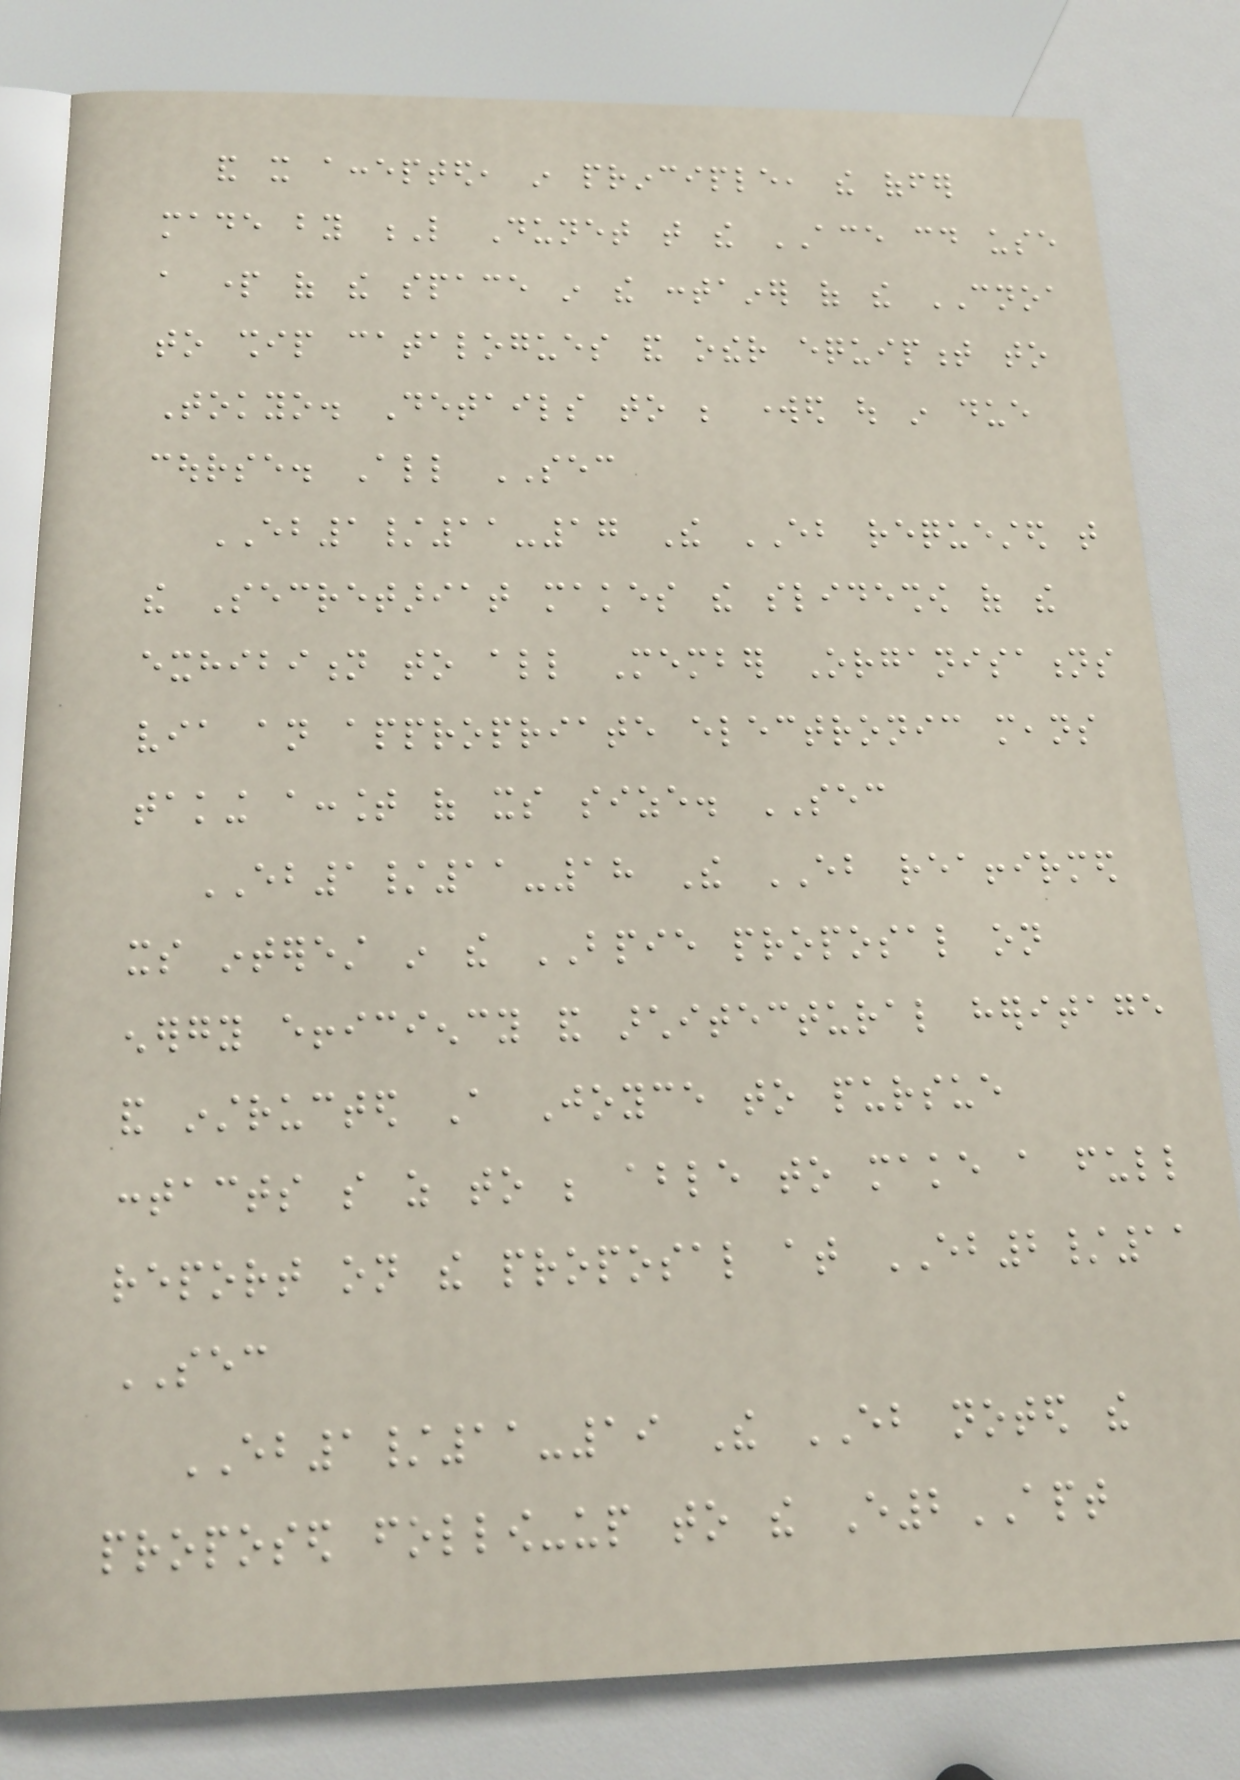and it accepted, in principle, the offer
made by L Dunet that the ACE could use
a part of the space in the container of the CNOA
to ship catalogues and other equipment to
Tokyo. Details to be worked out in due
course. All SEC
EB1/11-17 The EB requested that
the Secretariat makes the slideshow of the
exhibition to all Member Organisations
via an appropriate electronic means
taking account of its size. SEC
EB1/11-18 The EB reaffirmed
its interest in the BPIE proposal on
energy efficiency and architectural heritage
and instructed A Joyce to pursue
contacts so as to be able to make a full
report on the proposal at EB2/11
SEC
EB1/11-19 The EB noted the
proposed follow-up to the E2APT
